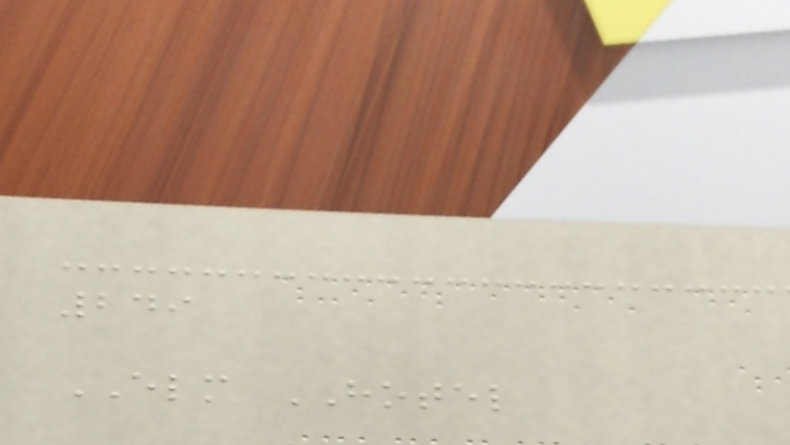249
ELM HOTEL
